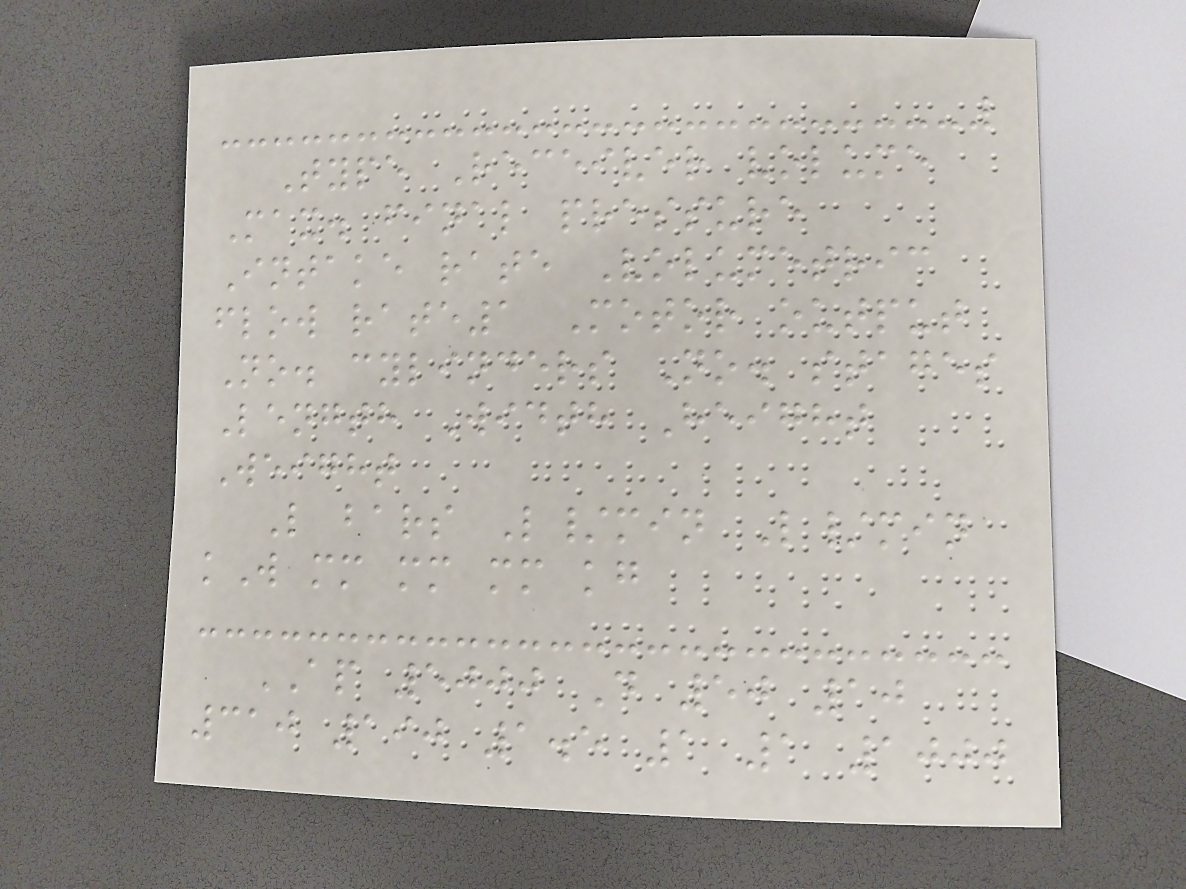Type Receiver volume
Max. final pressure
Intake rate Volumetric
flow rate1 Motor output
No. cylinders No. stages
Length Width Height
Weight
L bars L/min L/min
kW mm mm mm kg
AP 5000 D 50 10
310 190 1.5 1 1 1000
